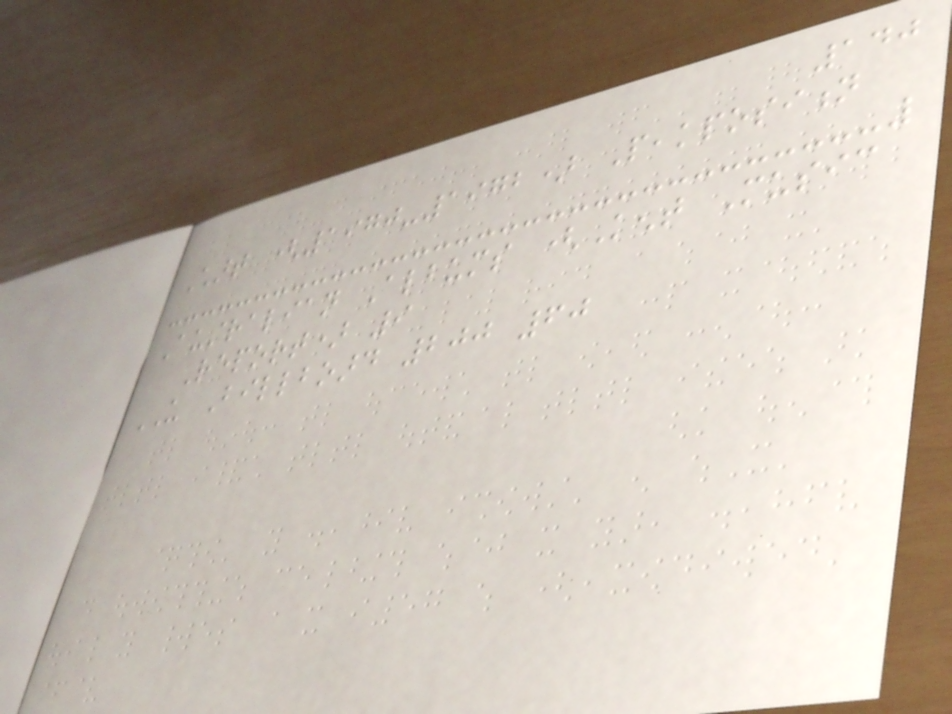140
Chart (1970-1972) Peakposition
Australian Albums (Kent Music
Report) 9
US Billboard 200 60
